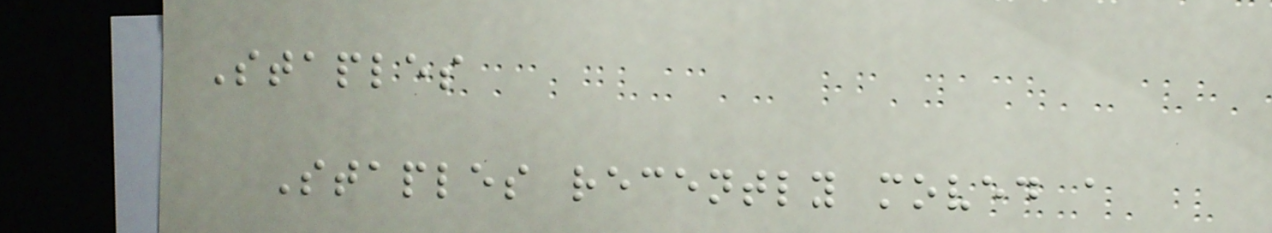Staples
Staples recently moved a
